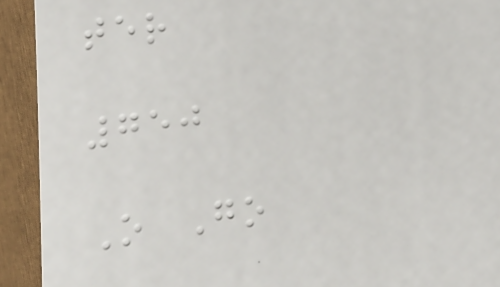ter
750
O Go
